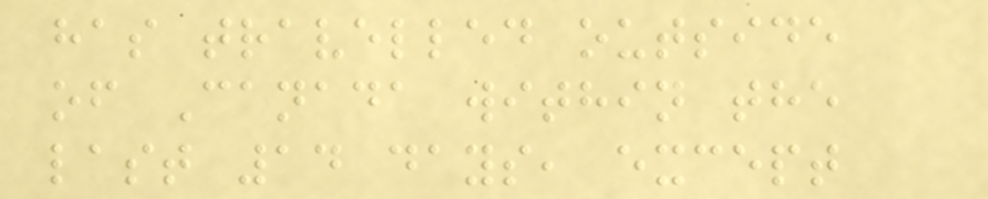has travelled outside
of Canada within the
last 14 days, except
